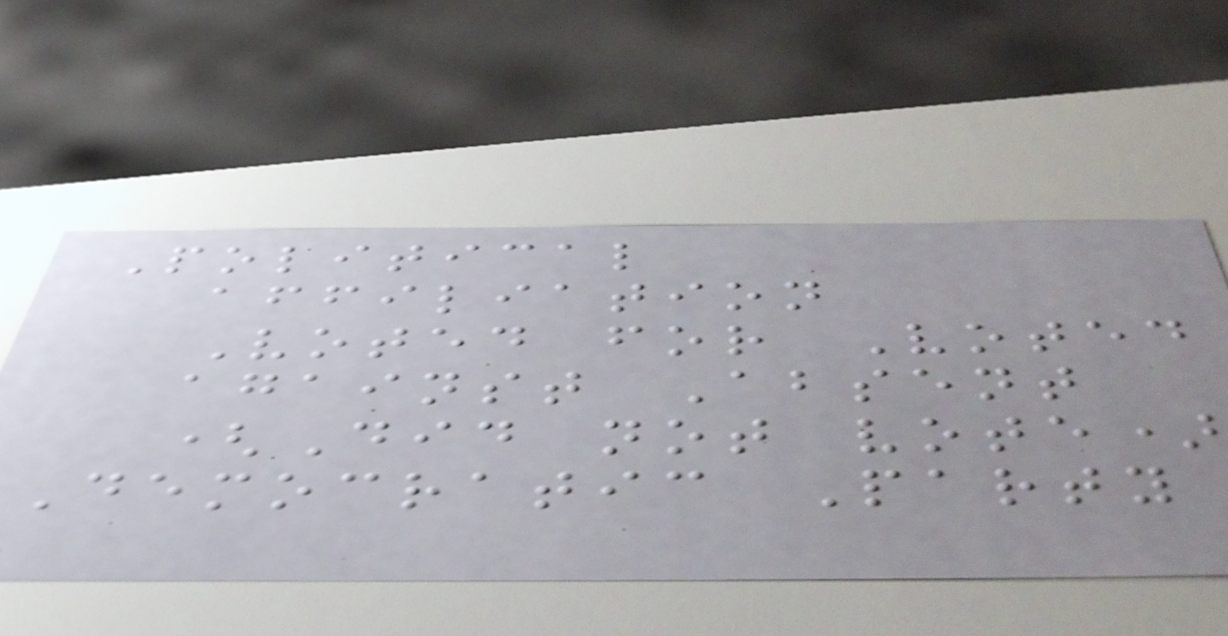Political
affiliation
Voted for Voted
against Absent
(Did not vote)
Democratic Party
